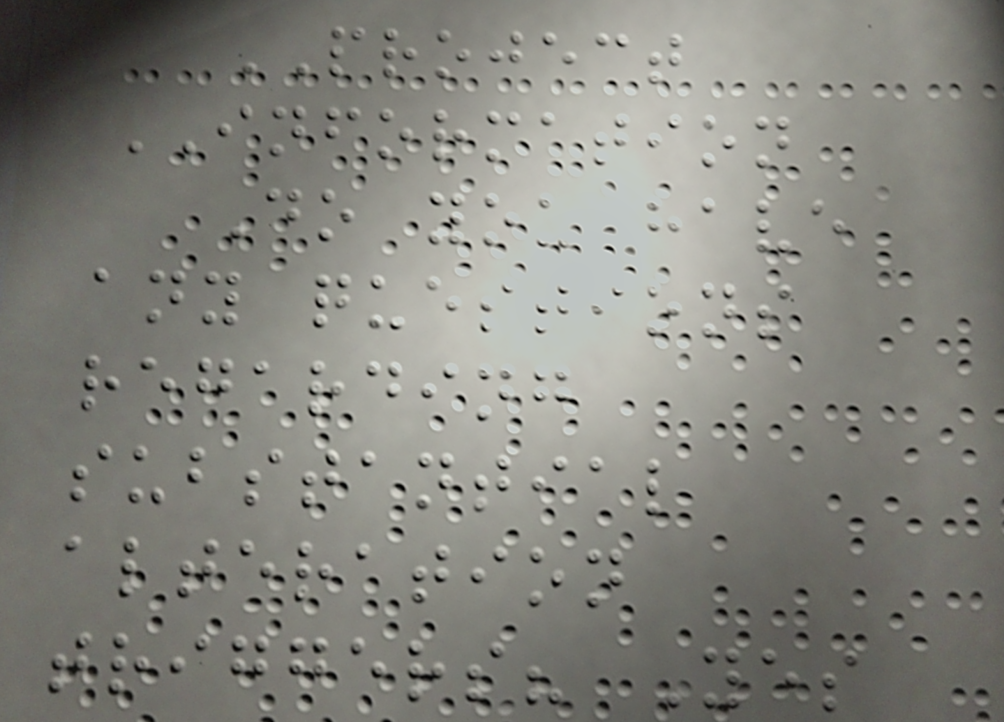PROJECT
INFORMATION
Do you have
any questions
regarding
substantial
alteration
triggers? Yes
